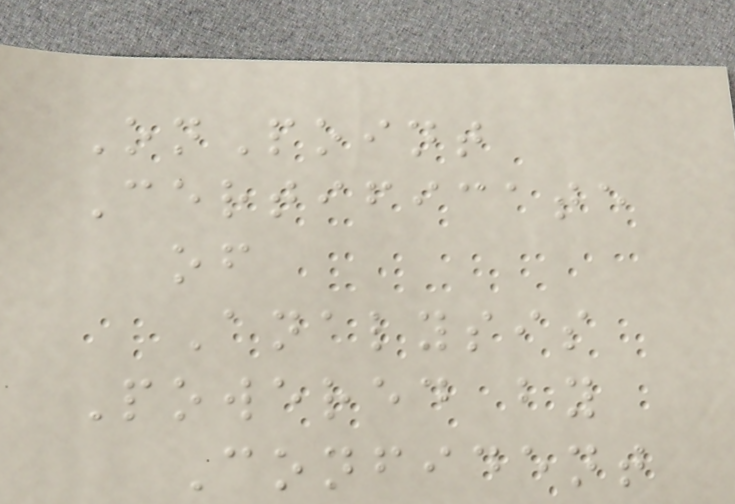OnPoint
Certificate
of
Analysis
Powered by
Confident
